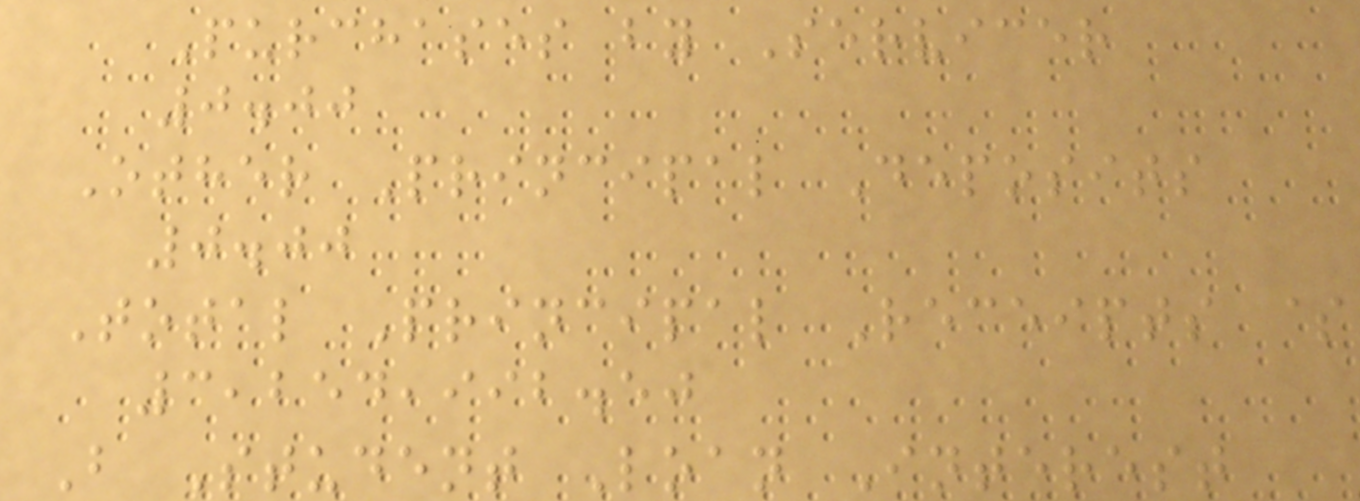Purchases by Servicer
0.00
Other Principal Deposits
0.00
Total Principal Receipts $
3,254,992.50
B Student Loan Interest
